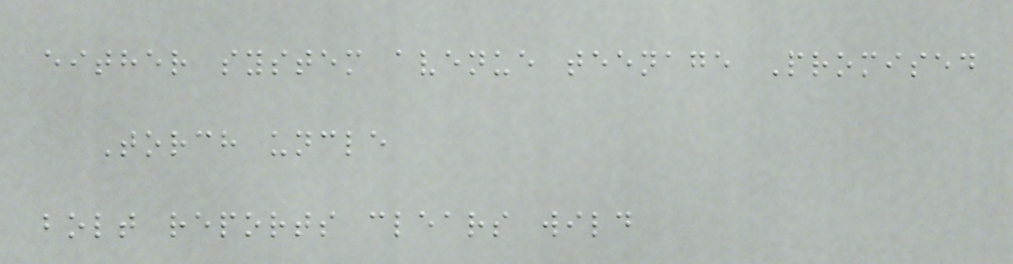either system avenue teenage Promised
Torch uncle
bolt reports clears wild
